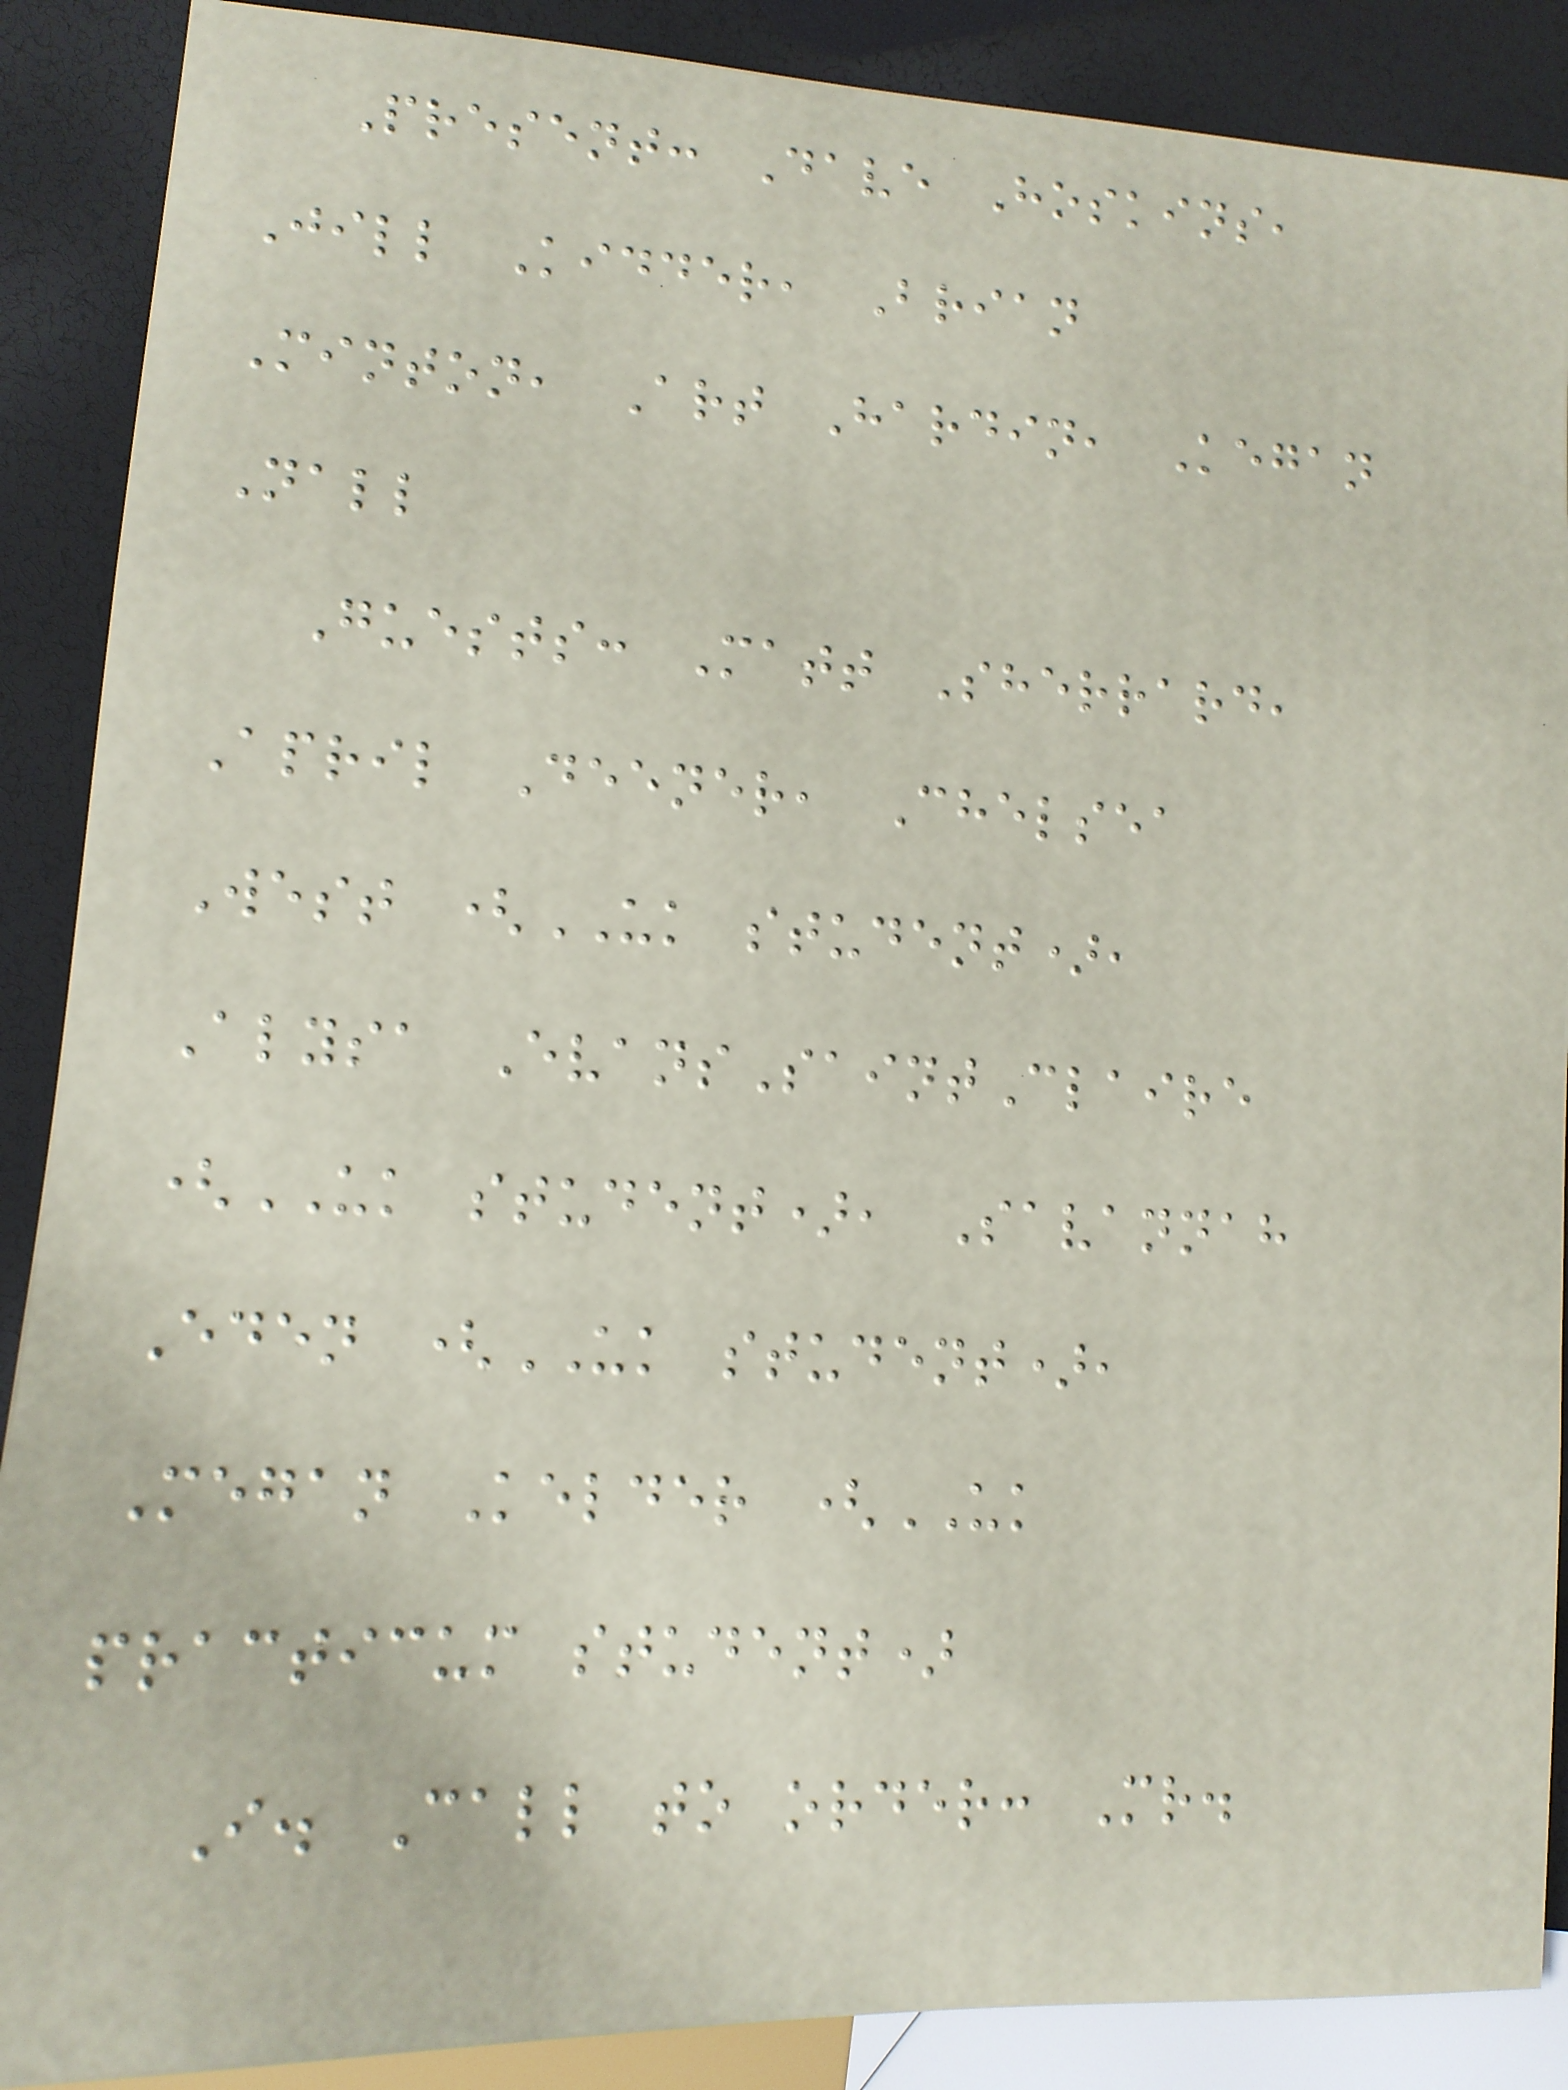Present: Dave Hoskins,
Jill Kidder, Brian
Minton, Art Hardin, Kegan
Nall
Guests: Matt Sherrard,
April Deener, Chelsea
West (UK student),
Alysa EvansSaintClaire
(UK student), Savannah
Eden (UK student),
Megan Kelder (UK
practicum student)
I. Call to order: Mr.
